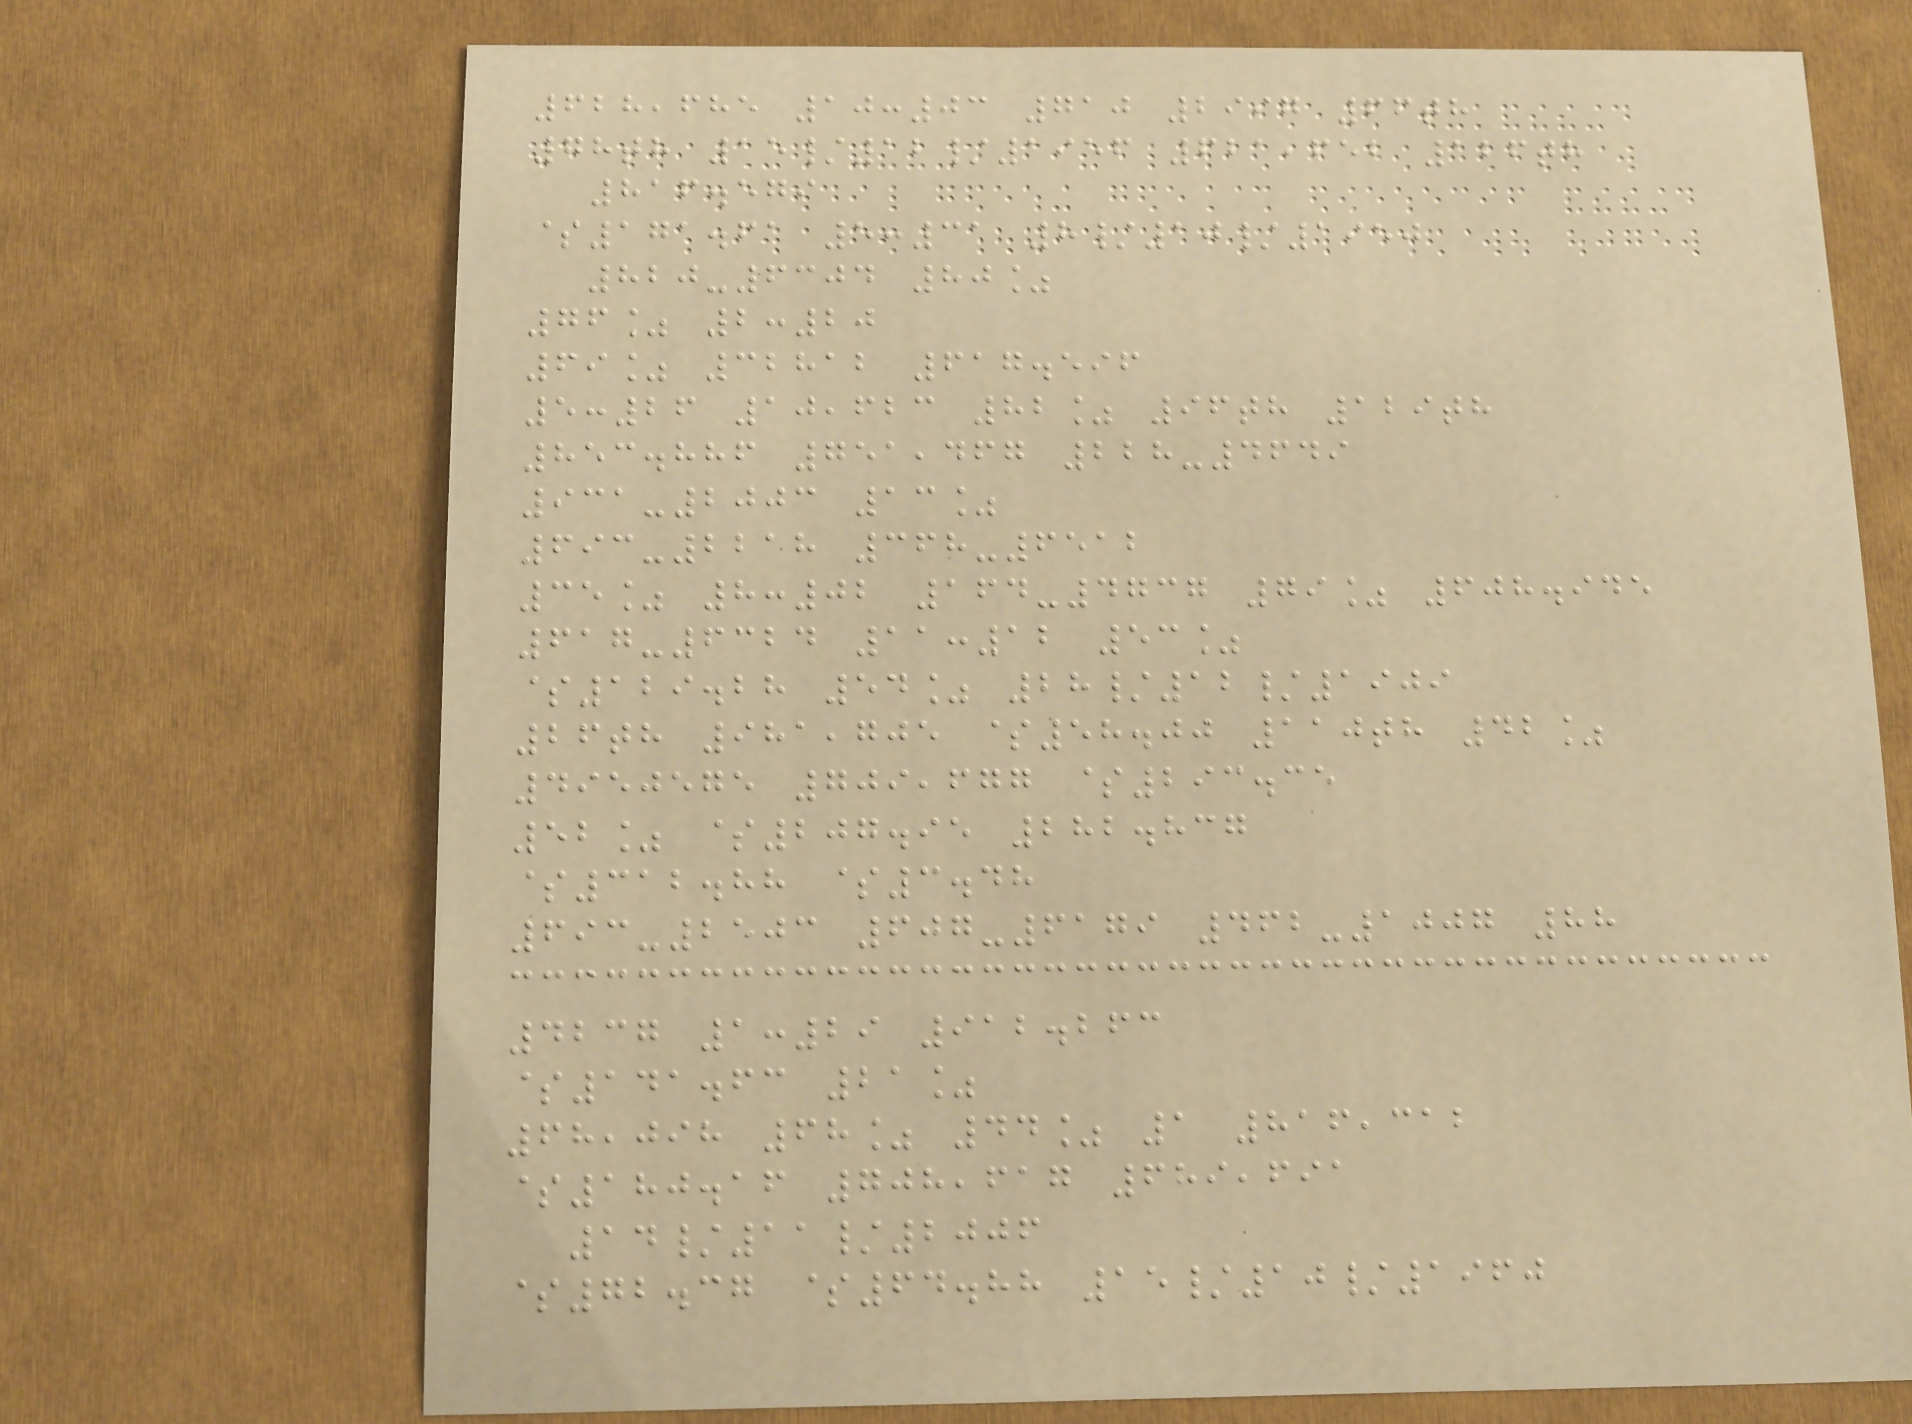628,685 10:03 710 2997 66th
78th 15/12/1956 621,652 126th
816.579
$171.61 5:31 8/10/1950
820-6304 80%
76% 2:20
69% 32812 617.596
5:26 10,623 82% 96th 129th
853.886 751,467 228-4649
931-2003 13%
693-2218 368-6512
35% 8:02 164-4737 79% 608.945
617-6324 11:12 53%
$129.28 54% 28/12/1909
26th 981,705 $58.00 110th 42%
4950575 709,677 $293.35
52% $207.95 282.837
$312.88 $3.48
693-2503 607-6179 462-1007 88
4237 1:29 912.263
$141.63 21%
68,098 68% 44% 1 816,312
$180.16 708,617 689,691
14/11/2006
$72.37 $64.88 15/10/1960
